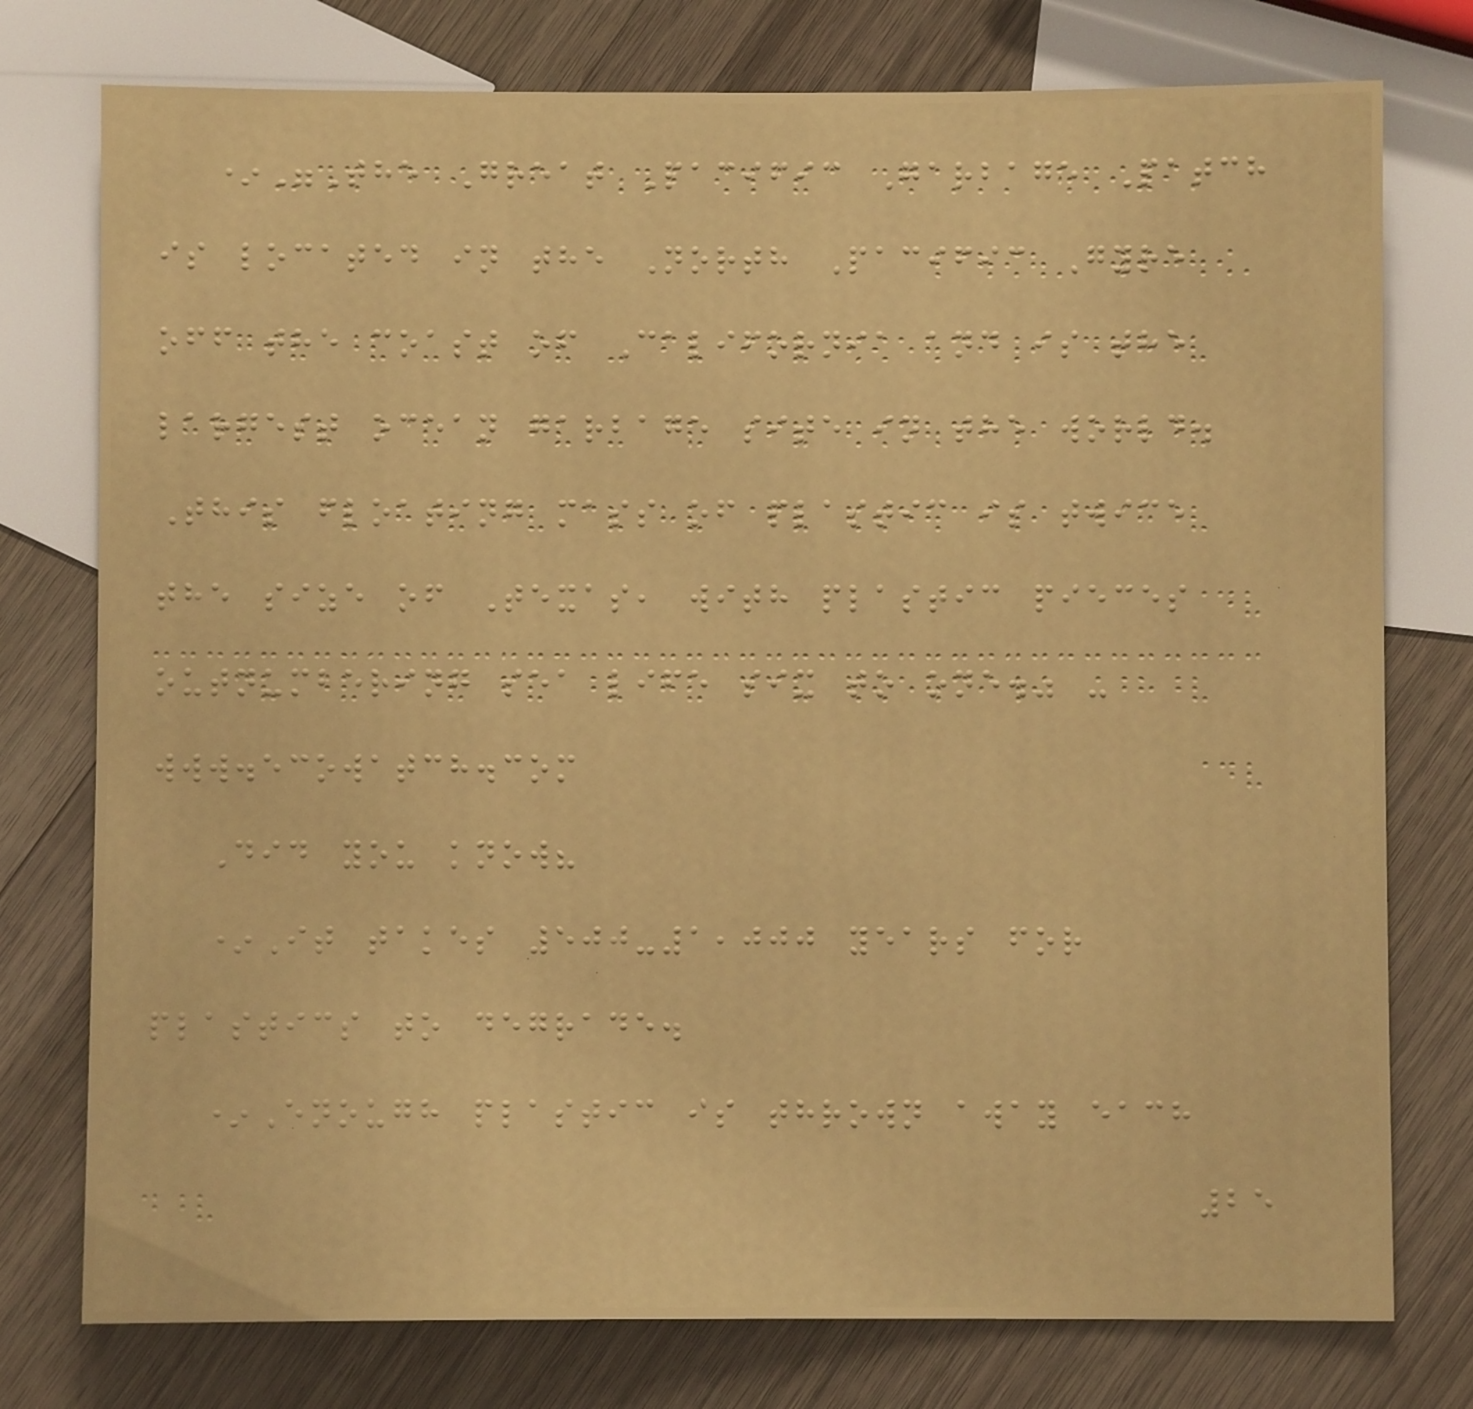*"The Great Pacific Garbage Patch
is located in the North Pacific Gyre
off the coast of California and is the
largest ocean garbage site in the world.
This floating mass of plastic is twice
the size of Texas, with plastic pieces
outnumbering sea life six to one." -
www.ecowatch.com
Did you know?
*It takes 500-1,000 years for
plastics to degrade.
*Enough plastic is thrown away each
25
